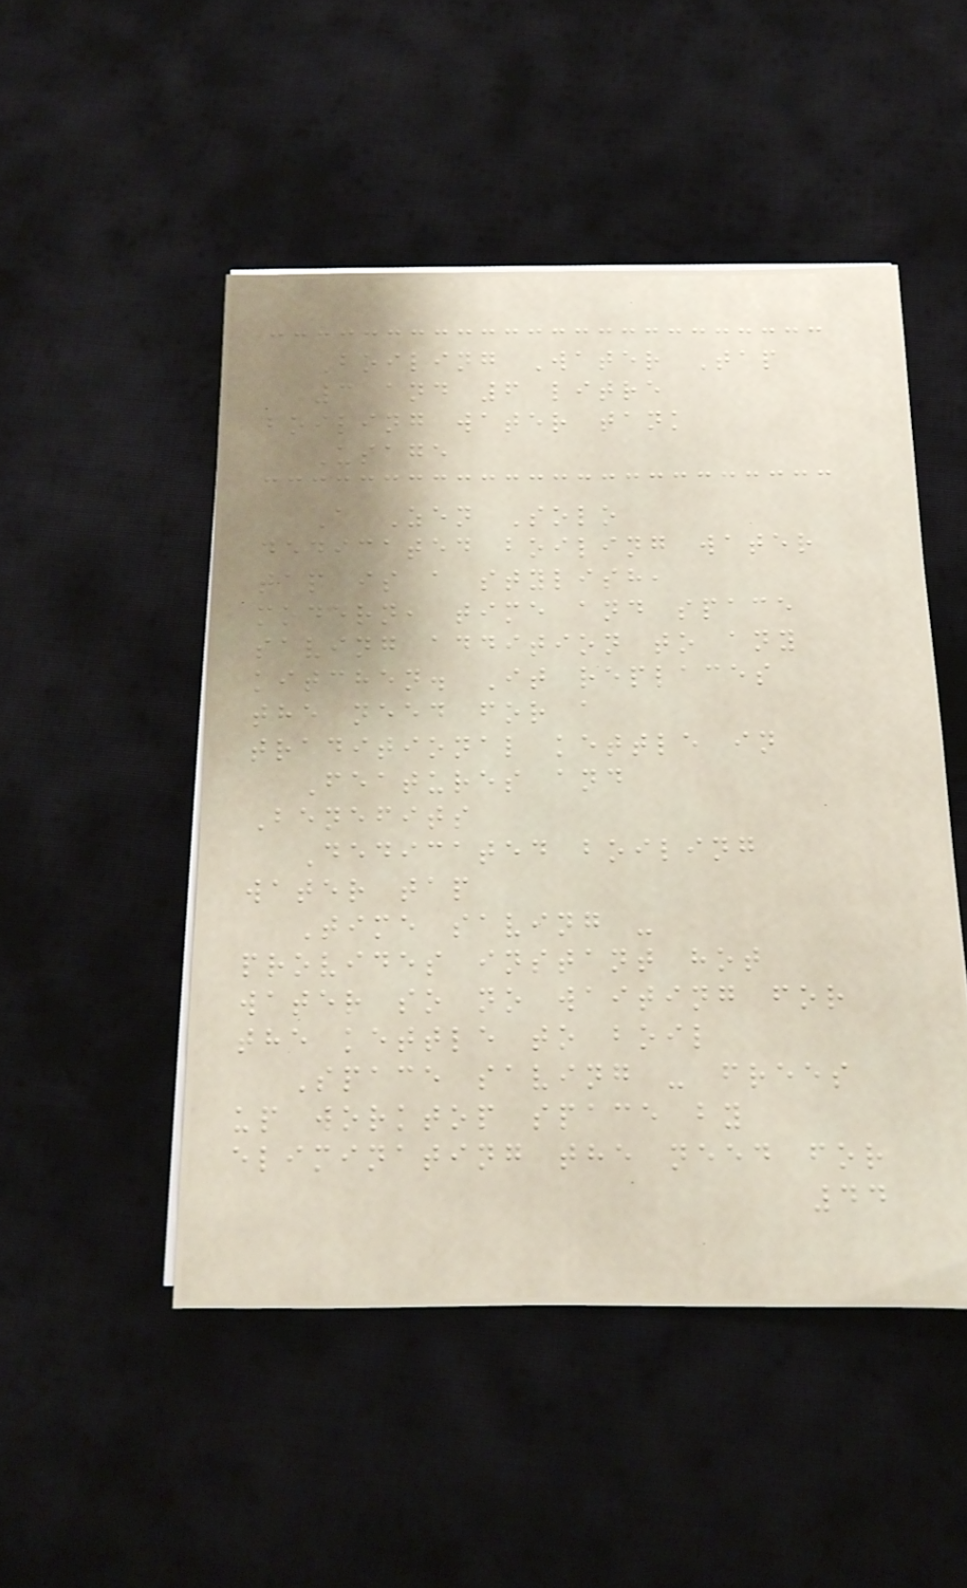Boiling Water Tap
3 and 6 litre
boiling water tank
Usage
A Zen Solo
dedicated boiling water
tap is a stylish,
modern, time and space
saving addition to any
kitchen. It replaces
the need for a
traditional kettle in
Features and
Benefits
Dedicated boiling
water tap
Time saving -
provides instant hot
water so no waiting for
the kettle to boil
Space saving - frees
up worktop space by
eliminating the need for
44
